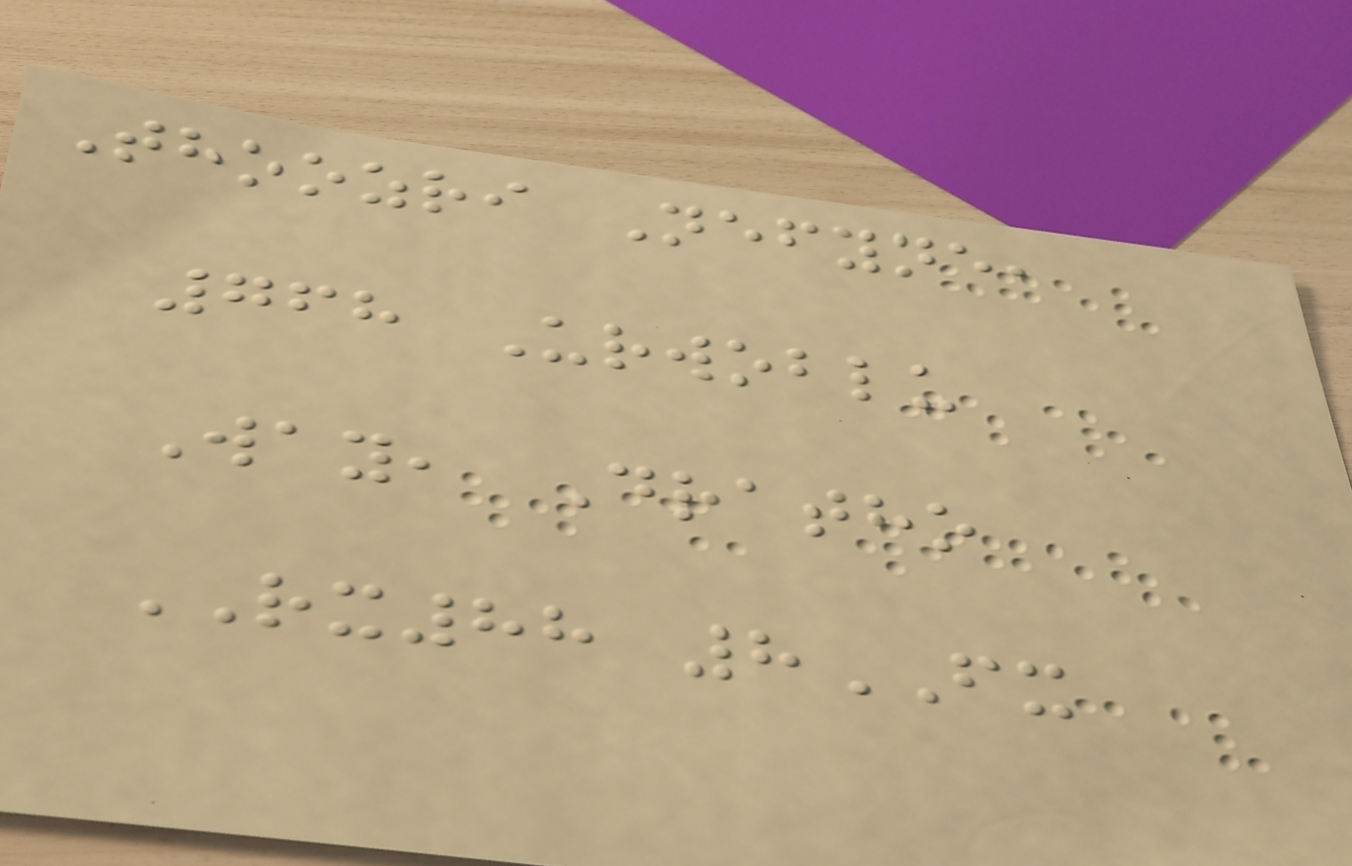Thoozri Nefyne,
768 Urwoblu
Way, Dratho
RX88 8FX
